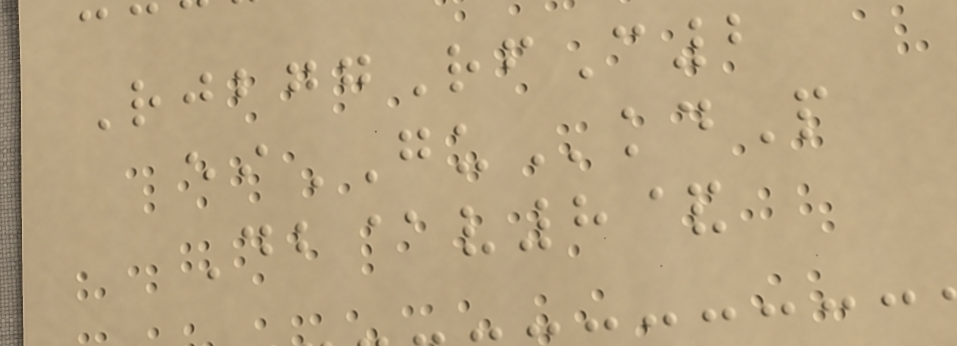RjbggRfC2
eiGUkdP
Db@v8&
